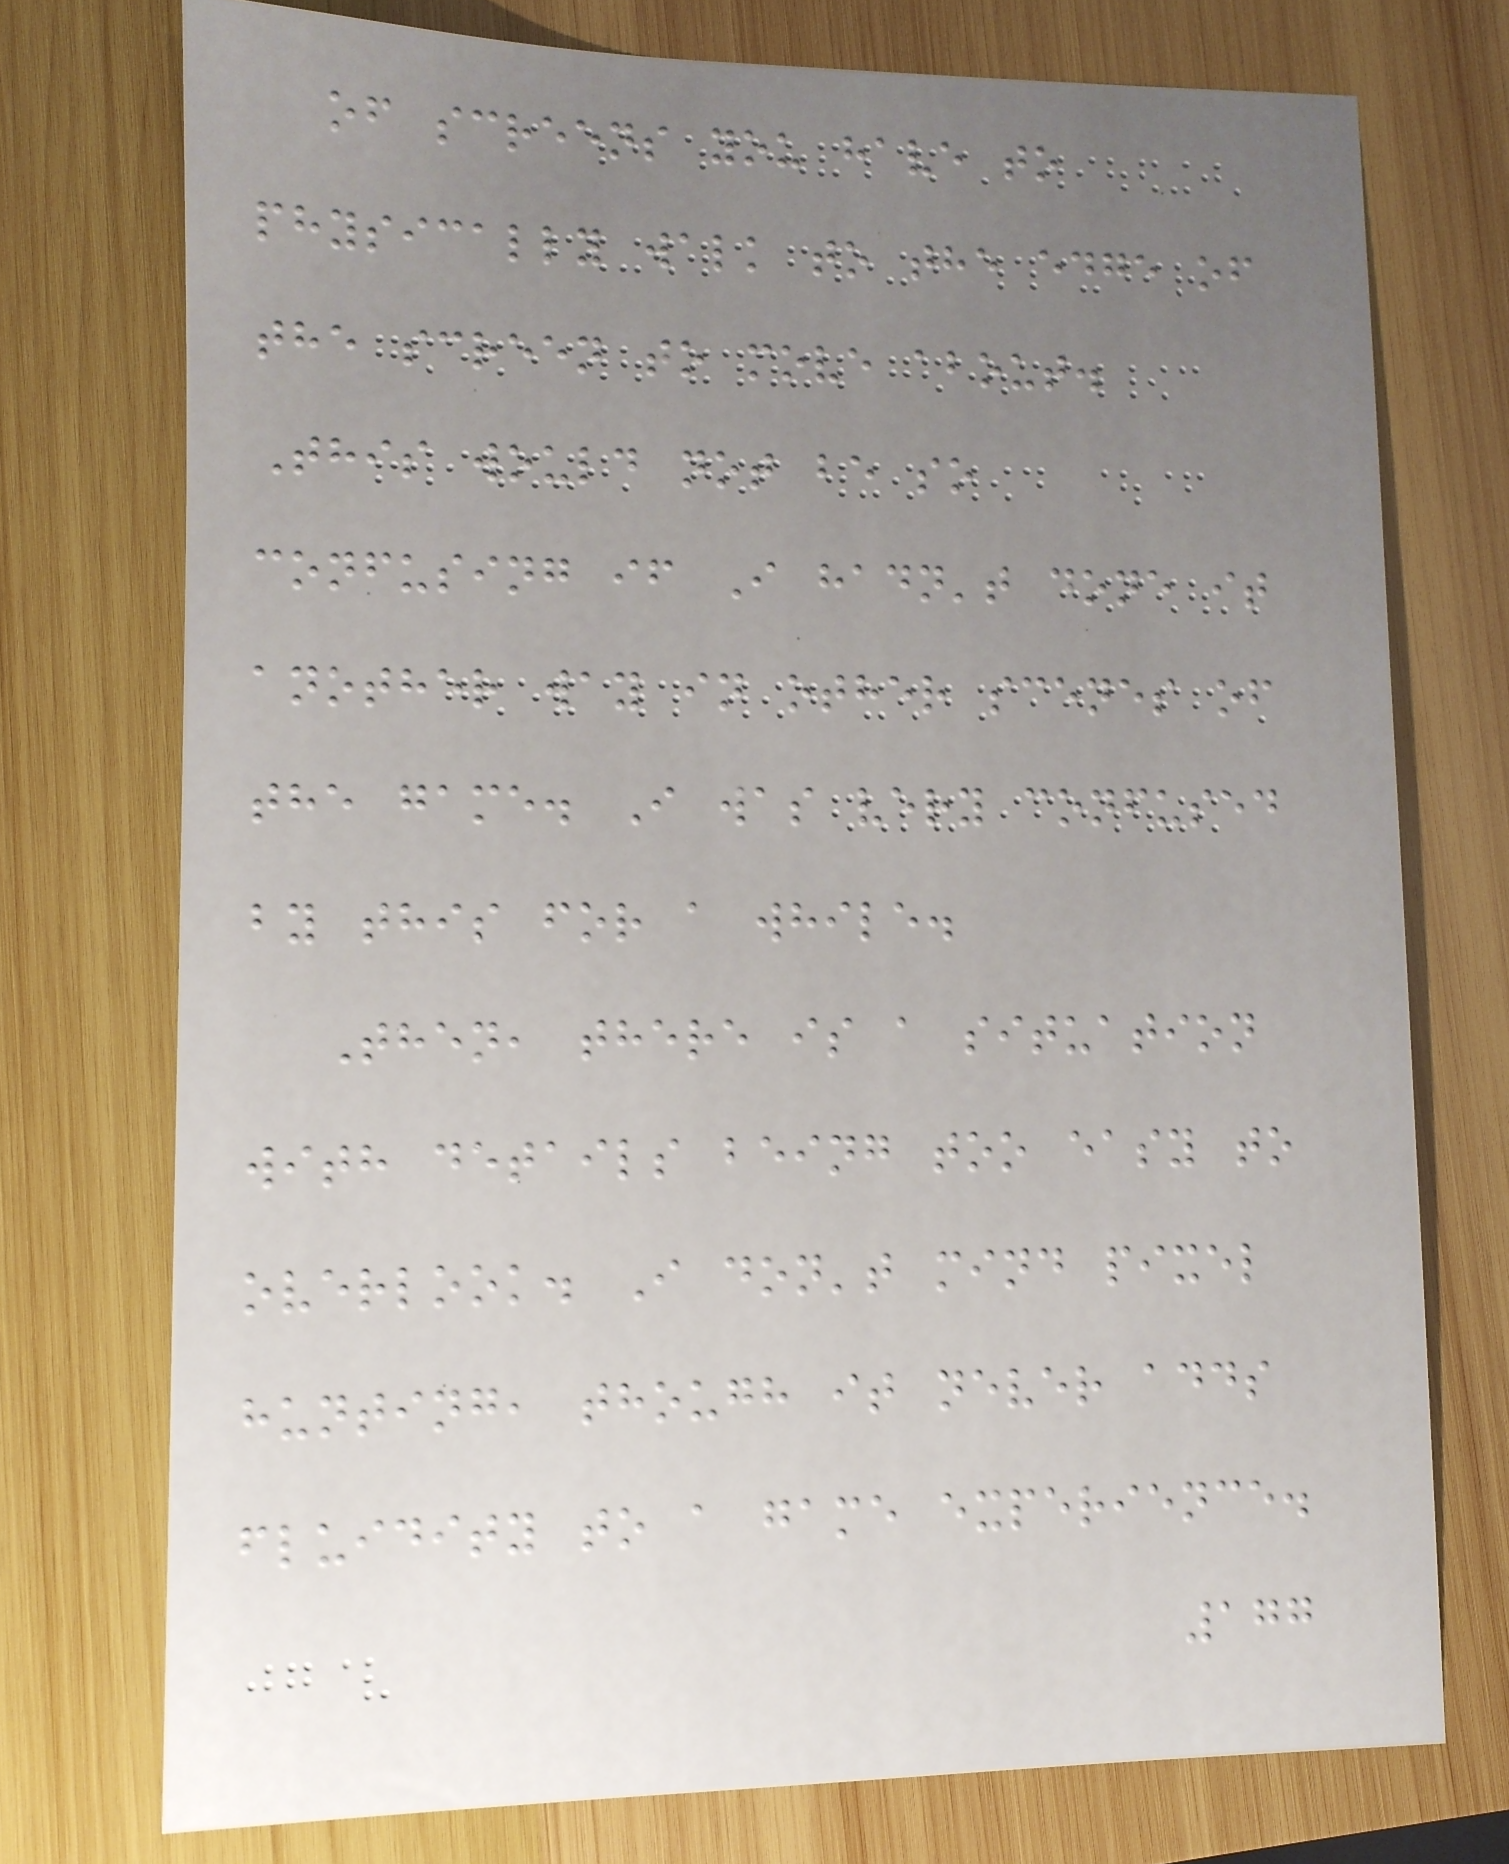of screens you have to
physically walk to the edge of
the screen to move about.
This would not be so
confusing if I hadn't done it
another way in other scenes of
the game. I was very confused
by this for a while.
Then, there is a situation
with details being too easy to
overlook. I don't mind pixel
hunting, though it never adds
fluidity to a game experience.
177
